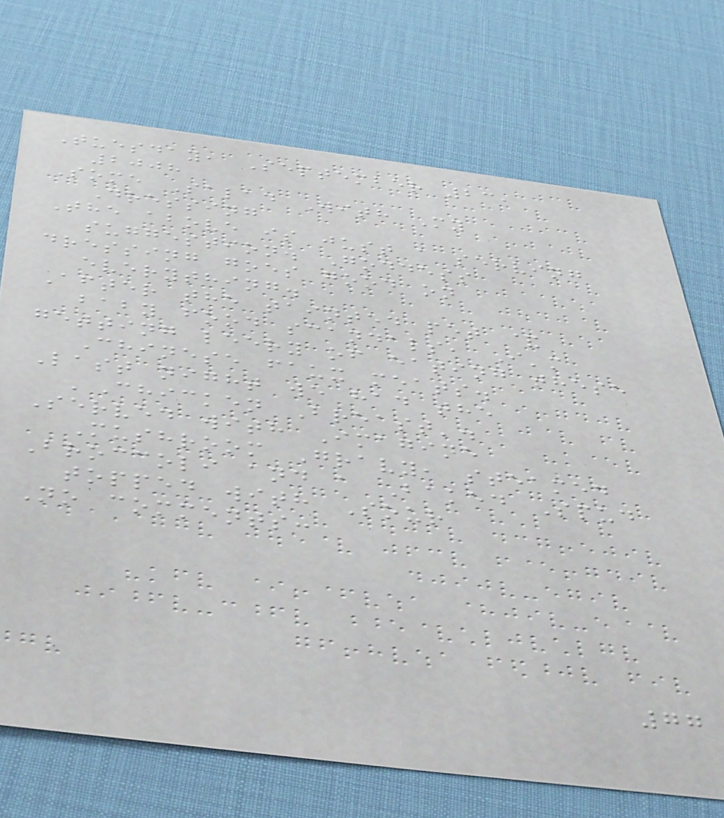Tuesday, September 23,
2008
Some Salad With My
Dressing
The above is just a serving
suggestion. Goddess
dressing goes good on
everything.
After the tainted pet &
baby food scandals, I'm
getting leery of eating these
Chinese faux meats.
Last night we had the
'Chicken Breast'.
Served with Imagine
Mushroom Gravy, steamed
Broccoli and a Baked Spud
topped with Sour
No comments:
77
